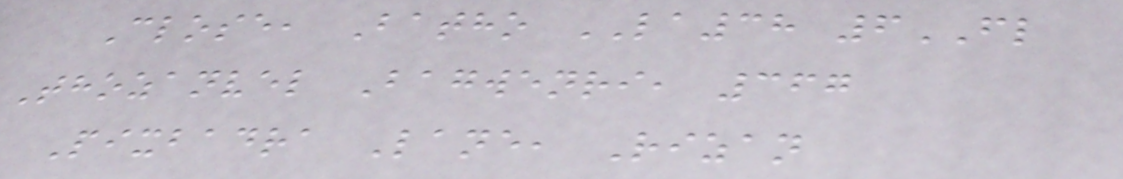Close, Batho LA38 6FL
Thozanvel Bagwenri, 367
Pixbadra Lane, Rizan
